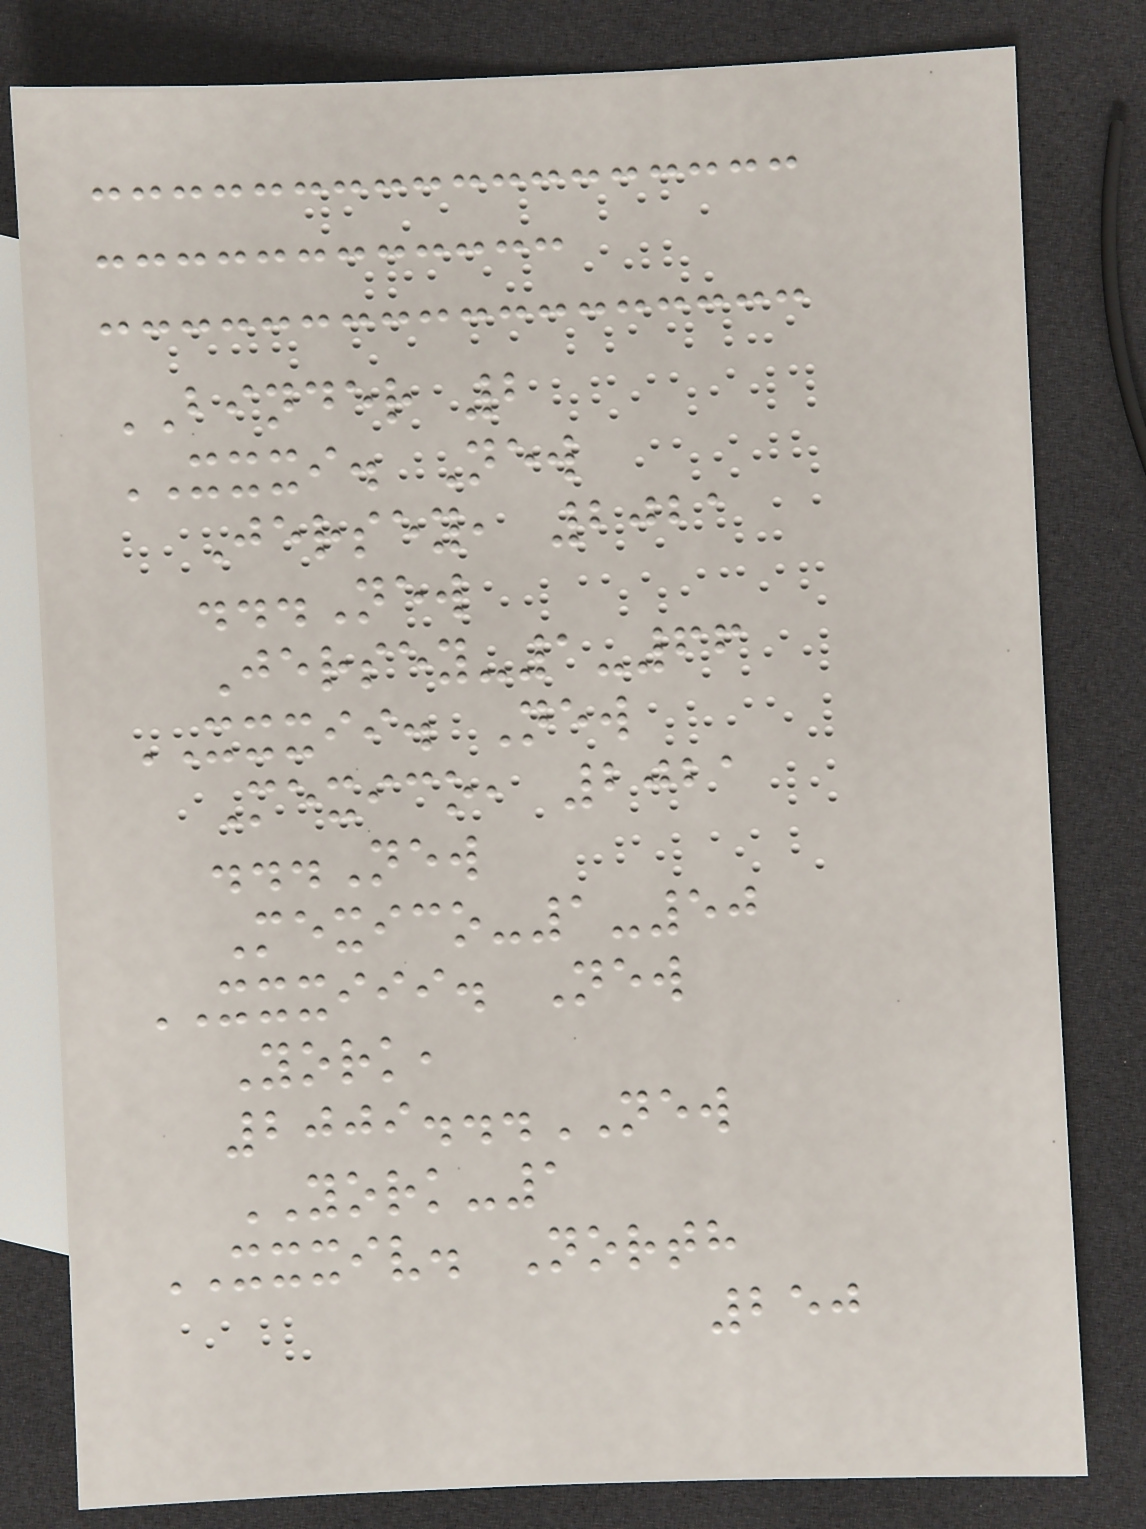BINDER 2
XXXI. New
Jersey, 2021
...New
Jersey-1-66
XXXII. New
Mexico, 2021
...New
Mexico-1-50
XXXIII. New
York,
2009...NEW
YORK-1
XXXIV. North
250
